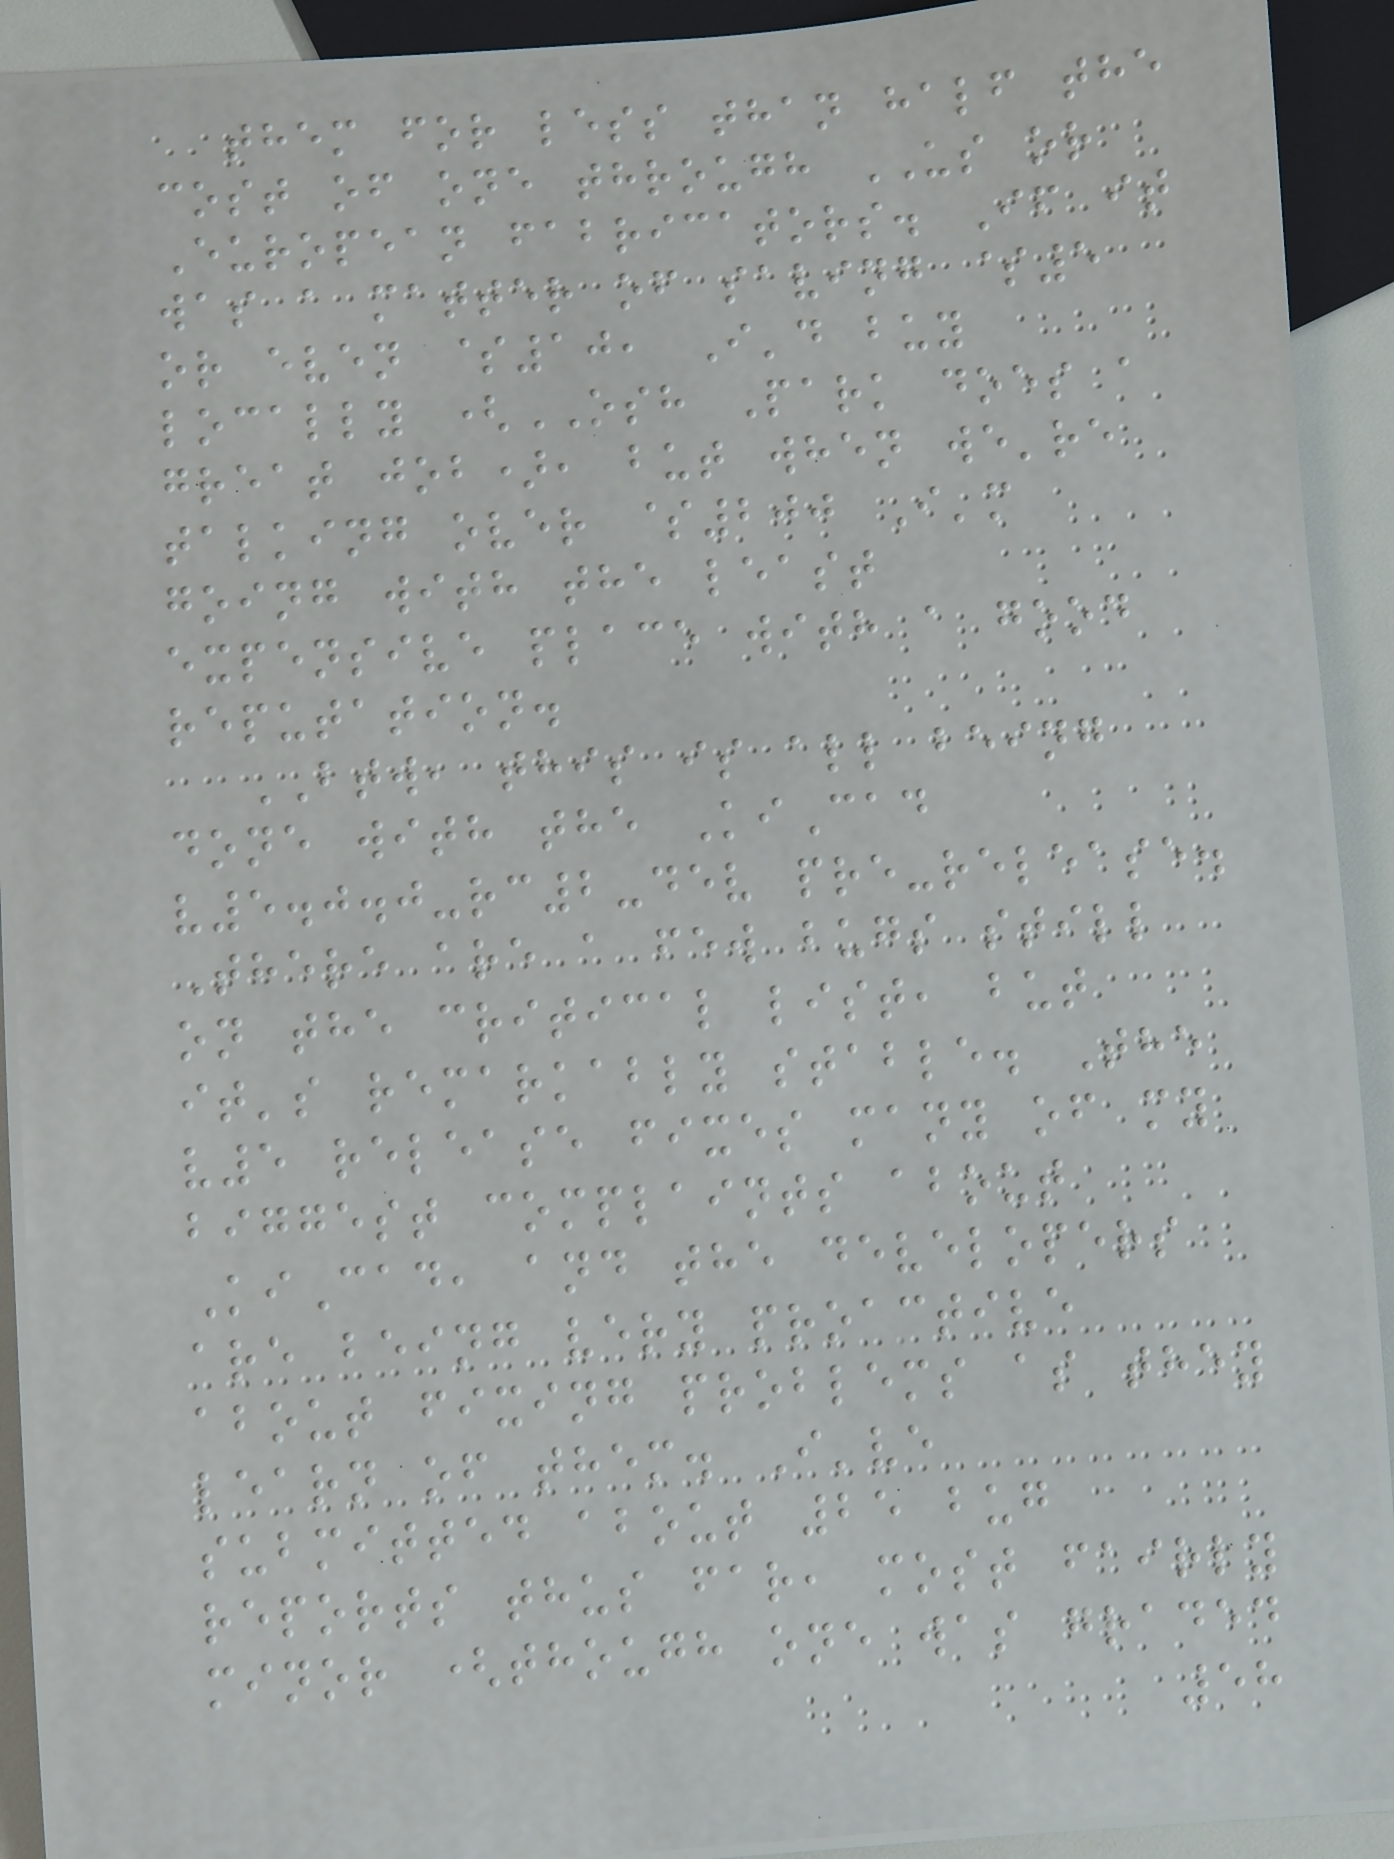them for less than half the
cost of one through US or
European fabricators. If it
was a matter of saving $5
or even $10, I'd buy
locally (OSH Park does a
great job), but when we're
talking over $200 I'm
going with the least
expensive place with a good
reputation.
BTW, this is all being
done with the KiCad
v5.0.0-rc2-dev pre-release.
There are a few bugs still
on the critical list, but
it's remarkably stable. The
v5 release fixes many of my
biggest complaints about
KiCad, and the developers
are being very proactive
about fixing problems as they
learn of them. I've
submitted about 25 bug
reports thus far, most fairly
minor (though one was graded
58
